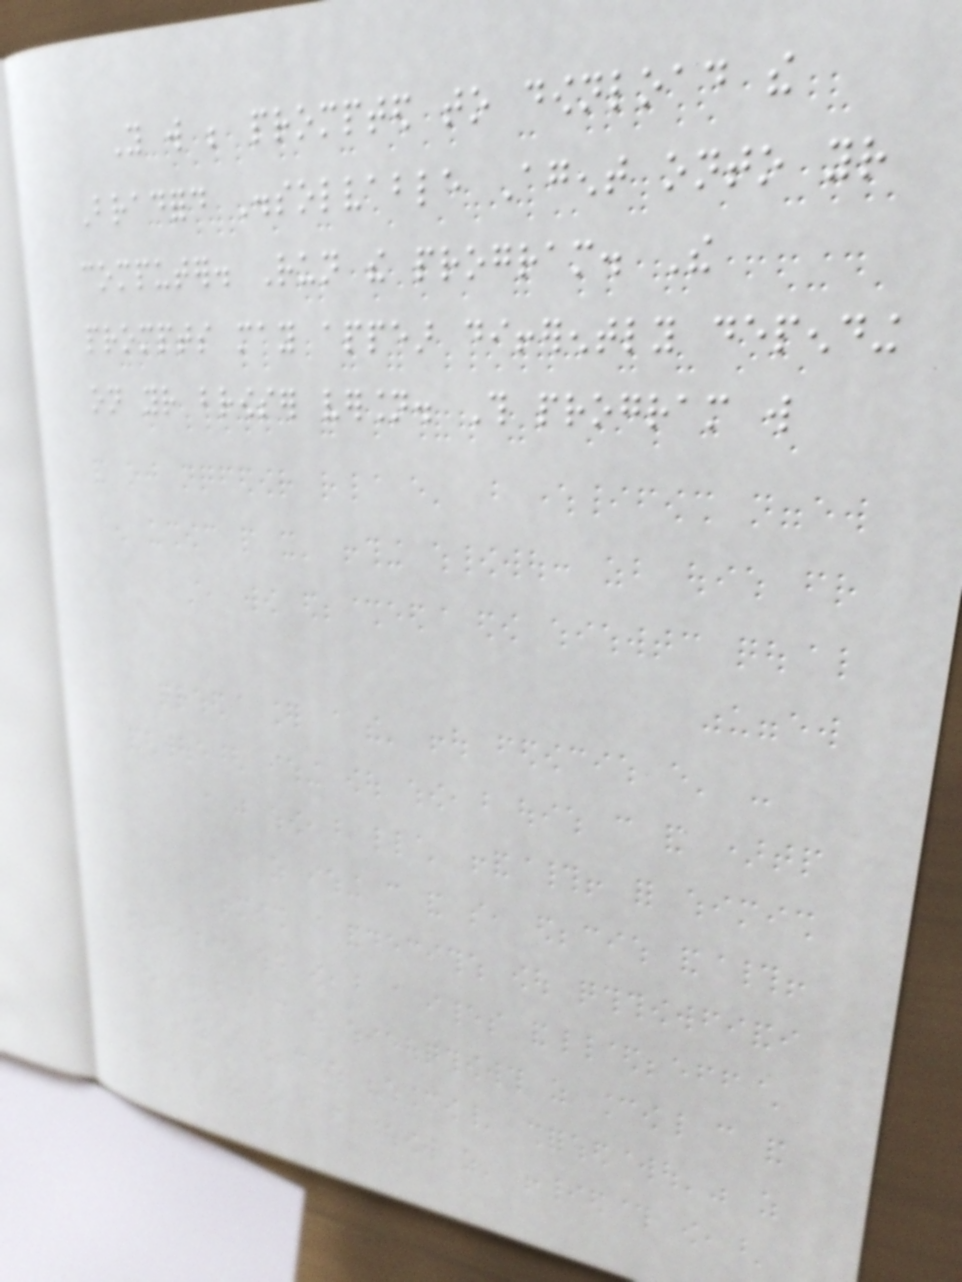You will be prompted to download the
Bradford Dissolvable Agent onto your
computer. Run the program. The
prompts may appear differently depending
on your browser version. This program will
